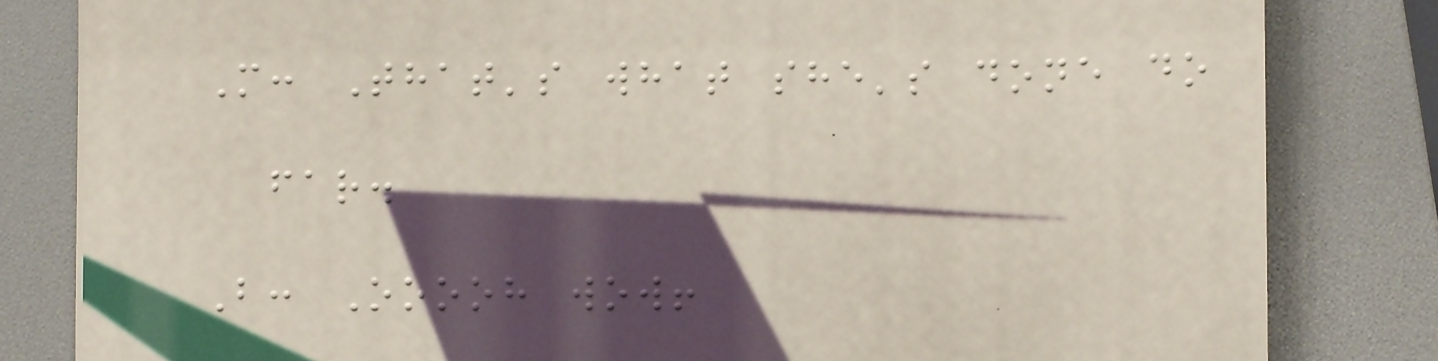M: That's what she's done do
far.
B: Ooooh wow!
